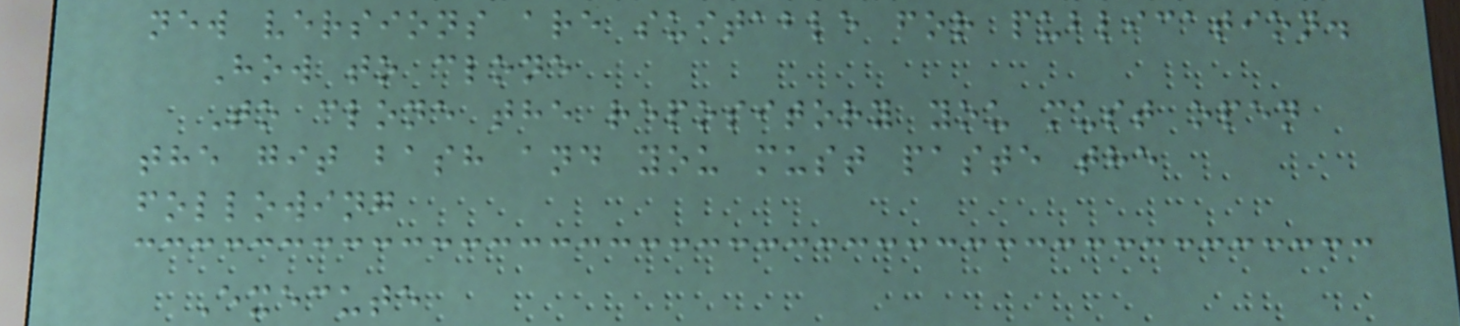new versions are suitable for publication.
How to clone
To clone the repository you must open
the git bash and you must paste the
following
Execute
